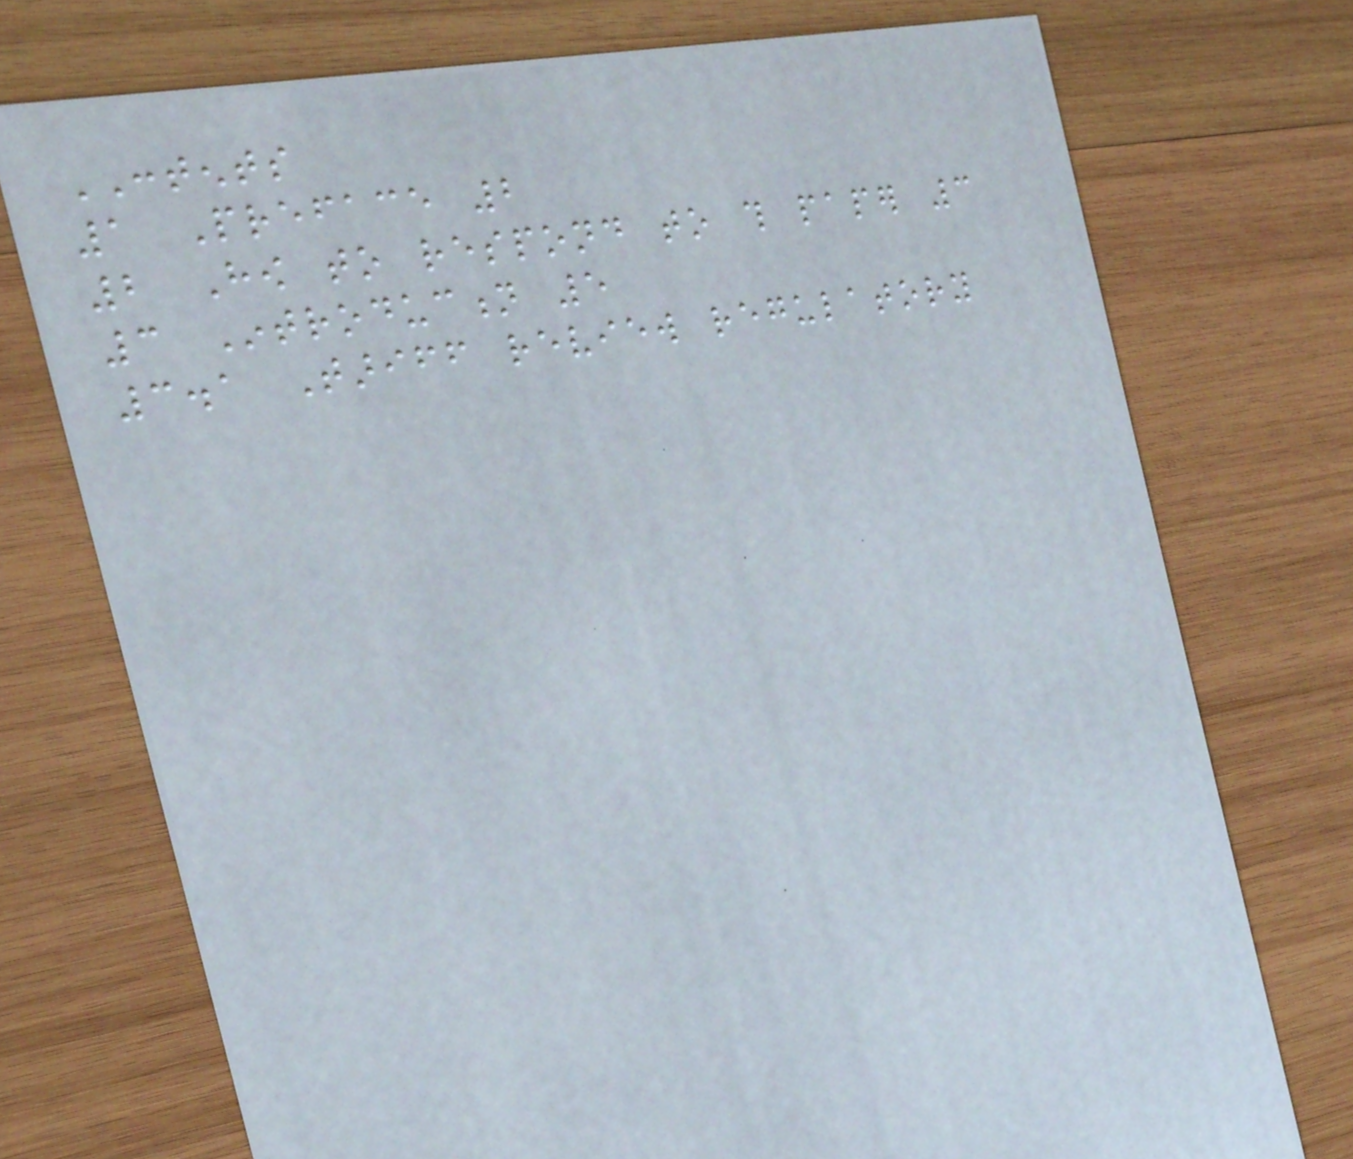CONTENTS
1 Preface 2
2 How to respond to this paper 3
3 Introduction 5
3.1 Tariff review regulatory
